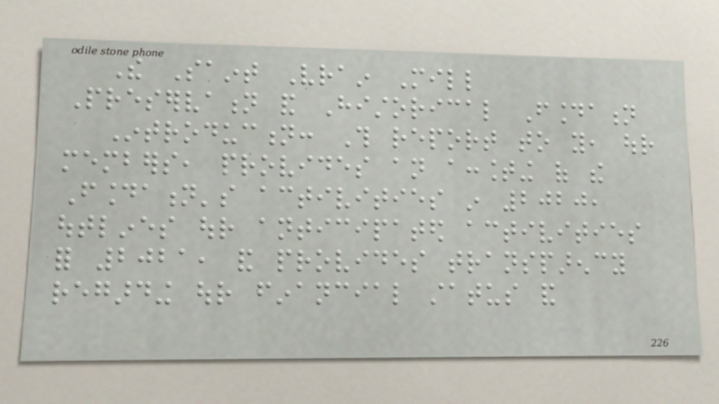The Saint Vrain Mill
Preservation and Historical Foundation
Introduction: This report to you, our
members, provides an accounting of the
Foundation's activities in 2020,
outlines our anticipated activities
for 2021, and provides transparency
regarding our financial status and
